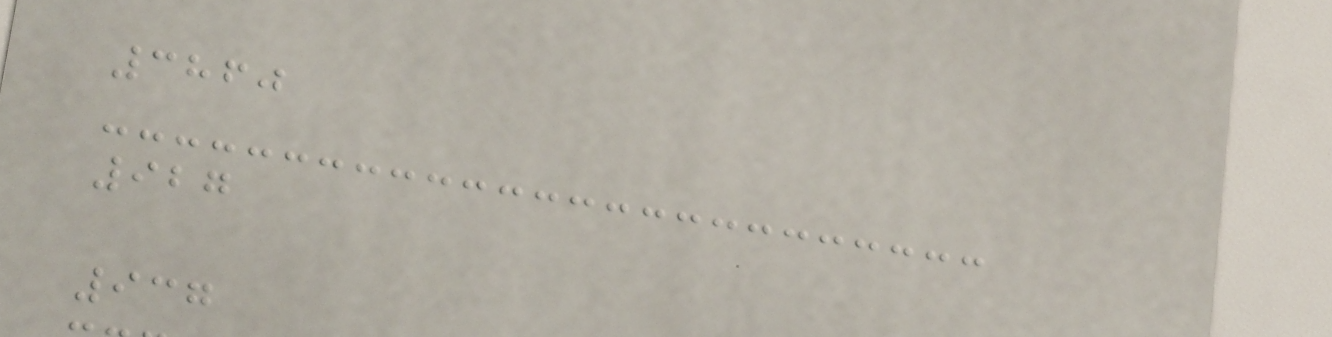3860
927
937
